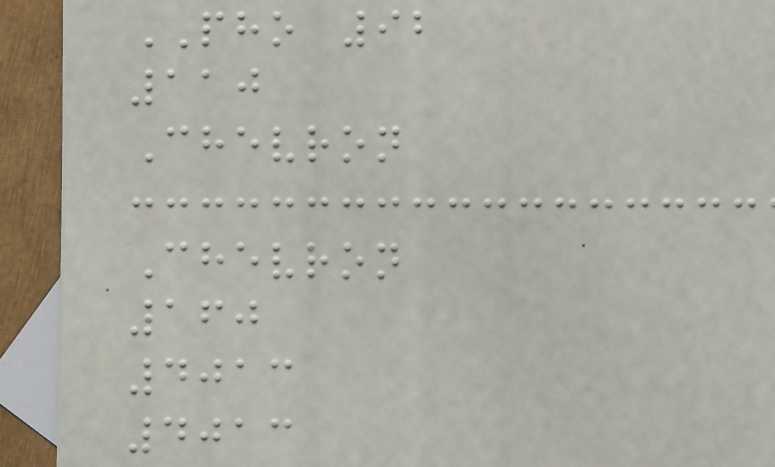PHO 92
110
Chevron
Chevron
160
4013
4013
